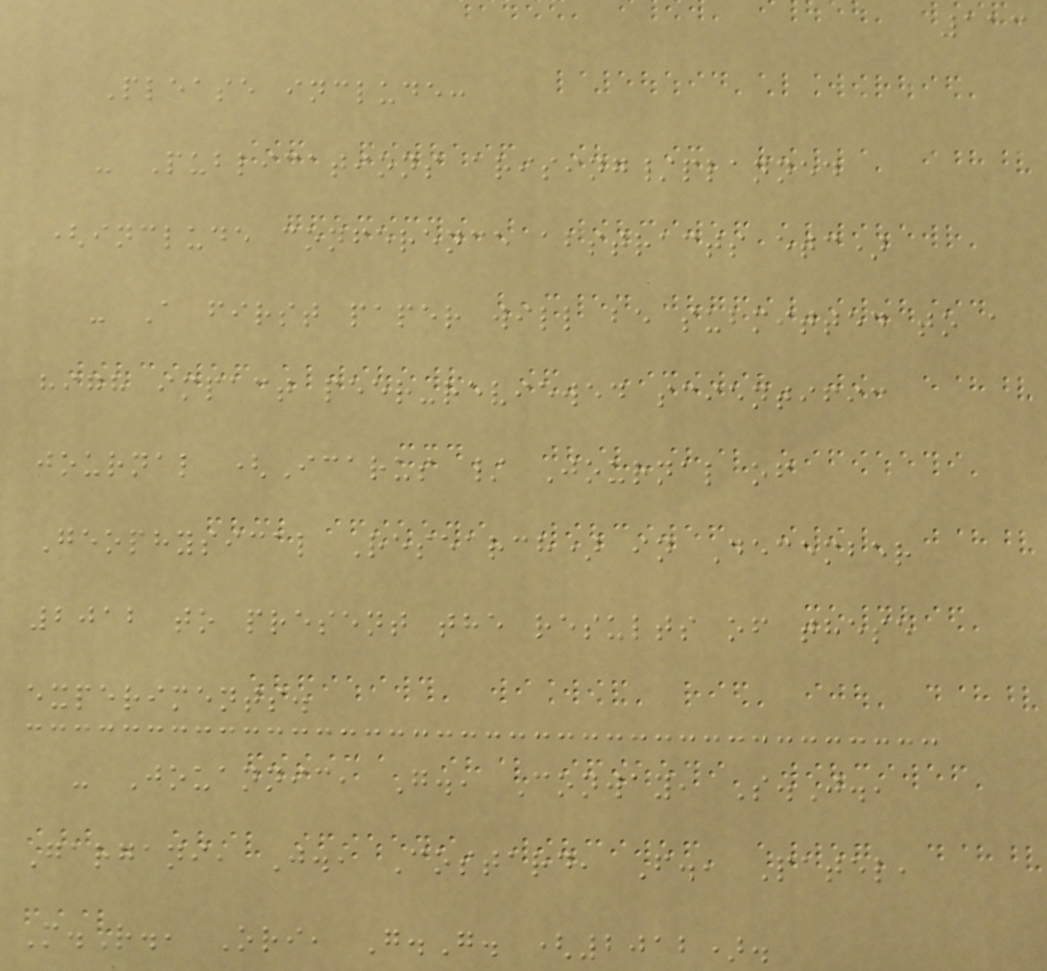113
Please include:
- Publications arising/planned
(include conference abstracts etc)
- A first paper will be submitted to a
high impact peer-reviewed scientific
journal (Icarus / Journal of
Geophysical Research) in December
2012 to present the results of these
experiments.
- Jouannic, G., Conway, S.J.,
Gargani, J., Costard, F., Patel,
M.R., Ori, G.G. (2012).
